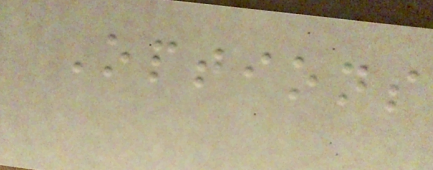Options
